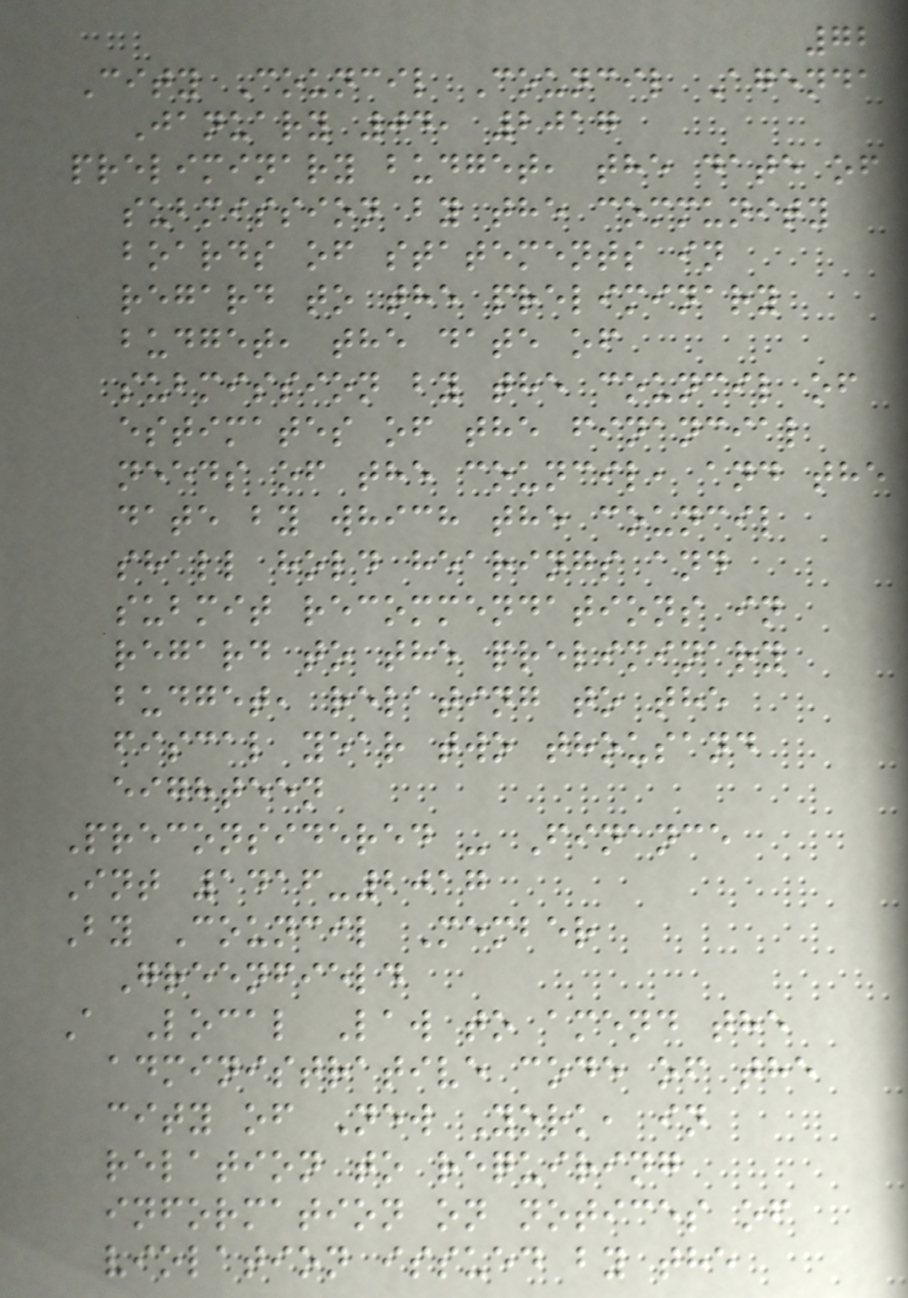72
City Council Council Agenda
January 04, 2017
preliminary budget, the date of
submission by the community
boards of statements in
regard to the preliminary
budget, the date of
submission by the council of
estimates of the financial
needs of the council, and the
date by which the council
shall hold hearings and
submit recommendations in
regard to the preliminary
budget, relating to the
fiscal year two thousand
eighteen
Preconsidered - Finance
Int 1416-2017
By Council Member
Greenfield
A Local Law to amend the
administrative code of the
city of New York, in
relation to requiring
information on notices of
violation issued by the
